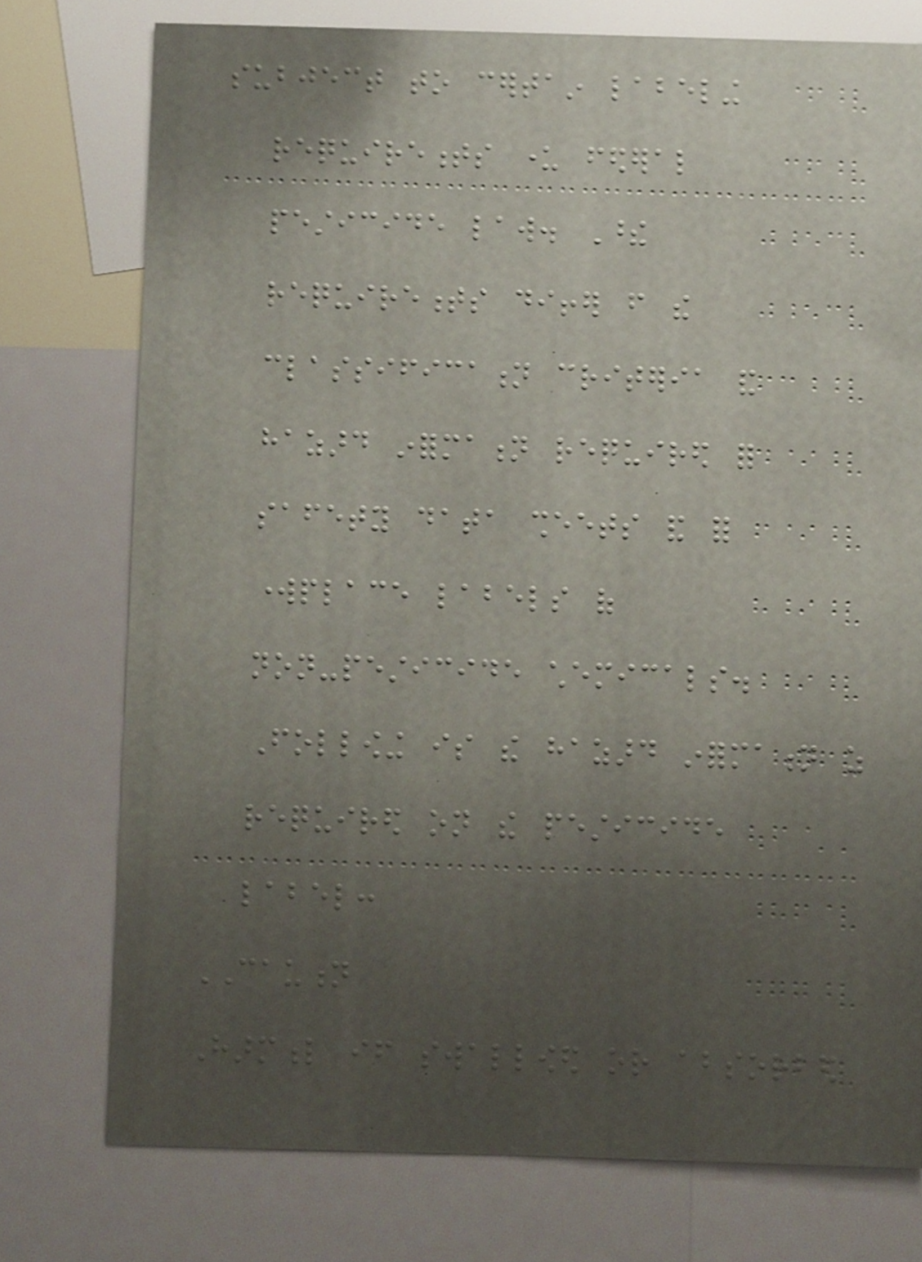subject to certain labeling
requirements under federal
pesticide law. These
requirements differ from the
classification criteria and
hazard information required for
safety data sheets and for
workplace labels of
non-pesticide chemicals.
Following is the hazard information as
required on the pesticide
label:
CAUTION
Harmful if swallowed or absorbed
